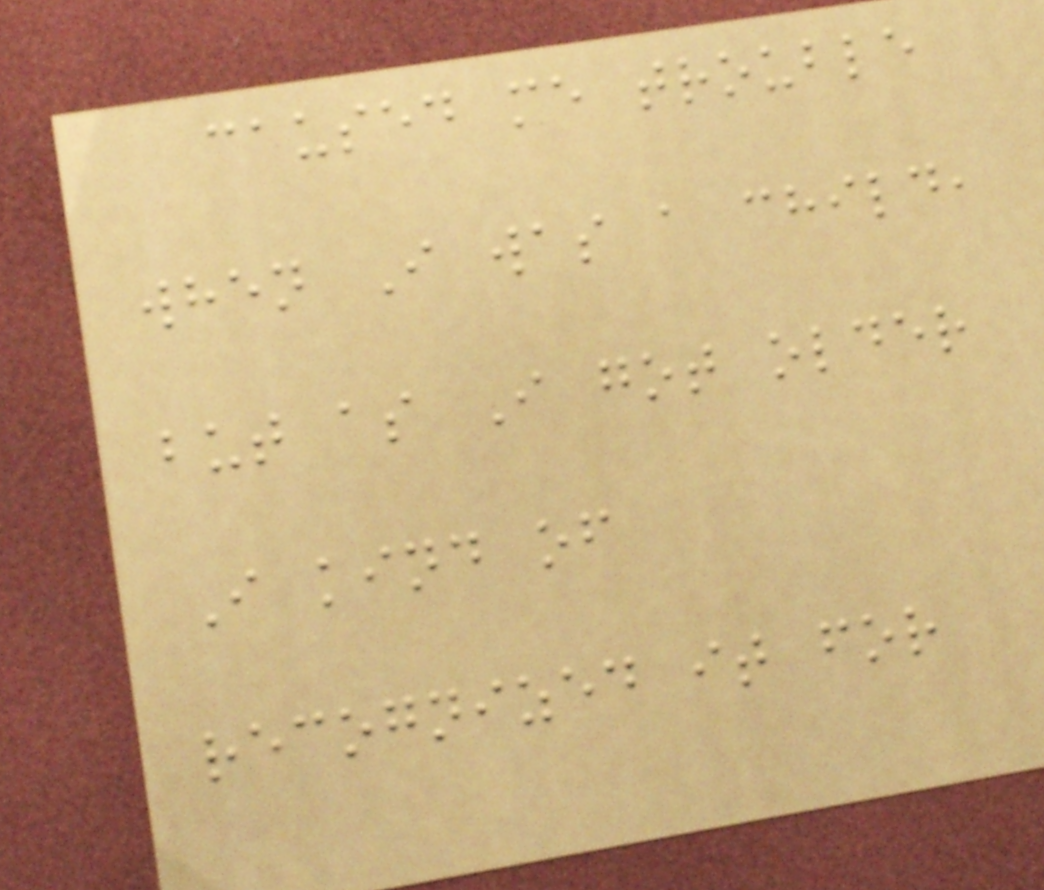caused me trouble
when I was a child,
but as I got older
I kind of
recognized it for
